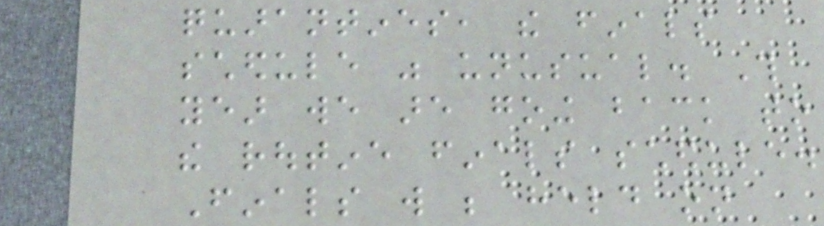quarantines, the finals
schedule was unusual. This
year we are going back to
the routine finals schedule.
Finals will be held on
